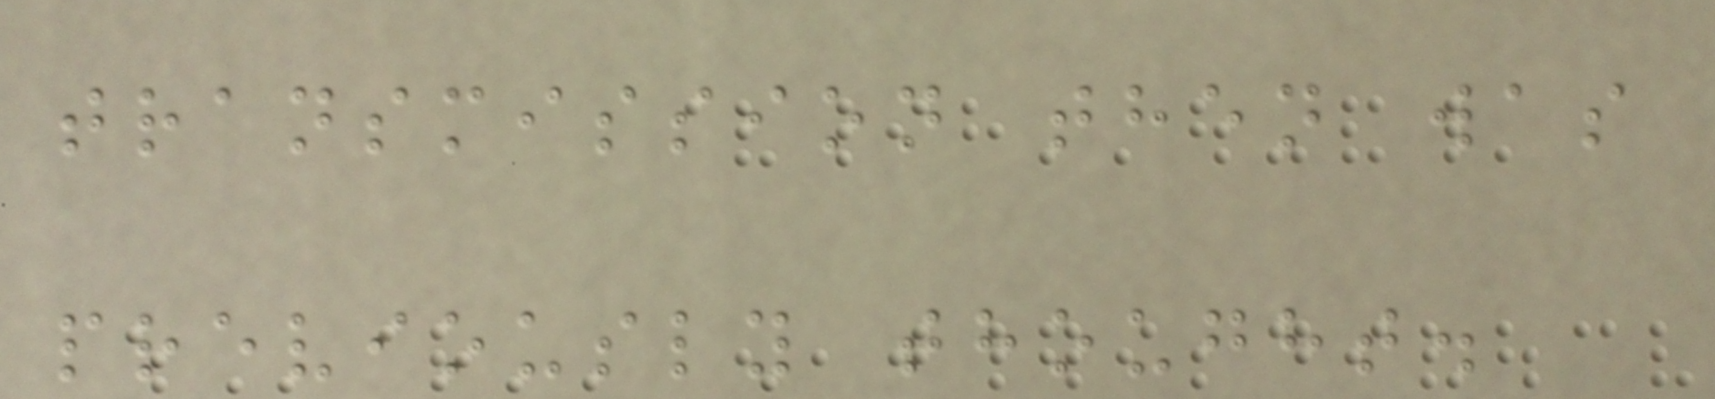transmission then was
previously thought.
